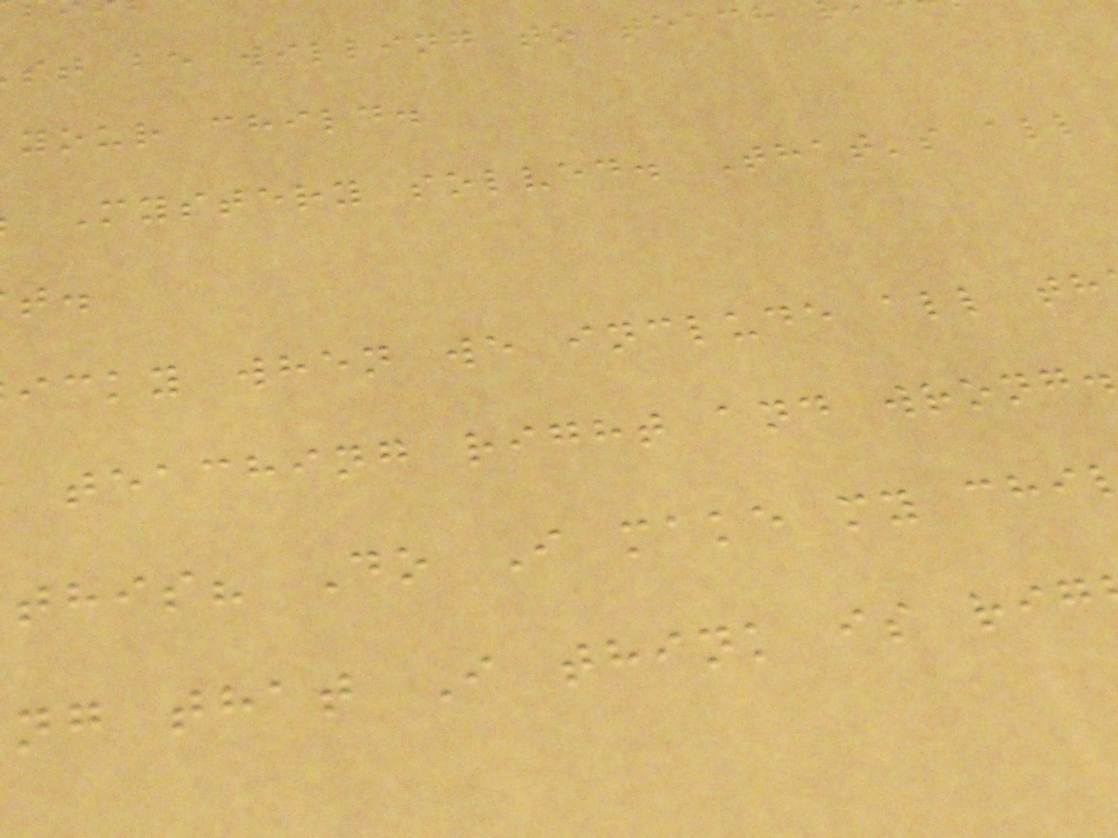st be willing to teach
your child.
Mystery solved. That's all
icky when we include all th
teaching right and wrong.
this? Do I make my chi
ng that I think is rig
